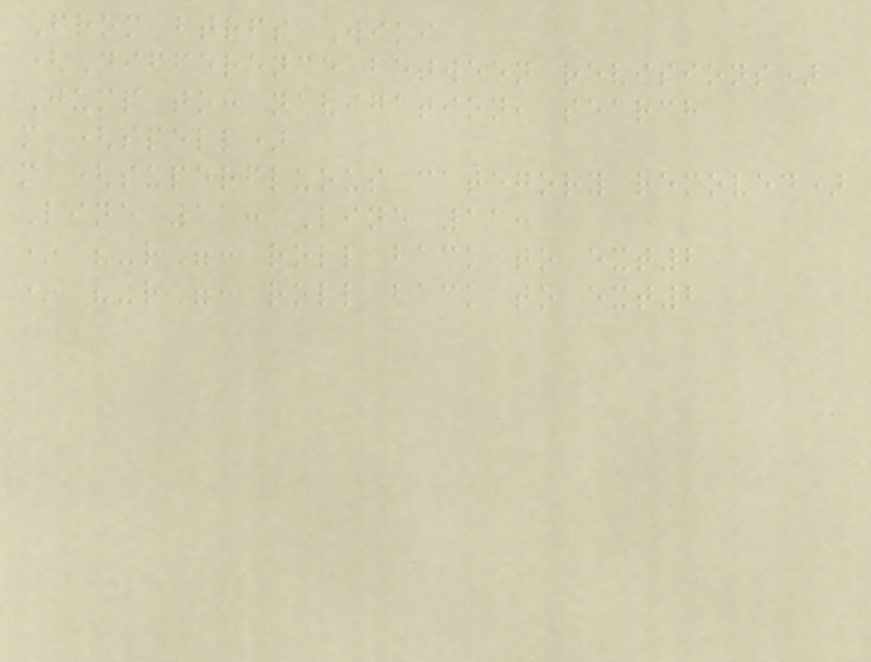From btrfs Wiki
(Difference between revisions)
Jump to: navigation, search
m (spell)
m (superfluous category removed)
Line 11: Line 11:
* "-r": roll back to ext2
* "-r": roll back to ext2
